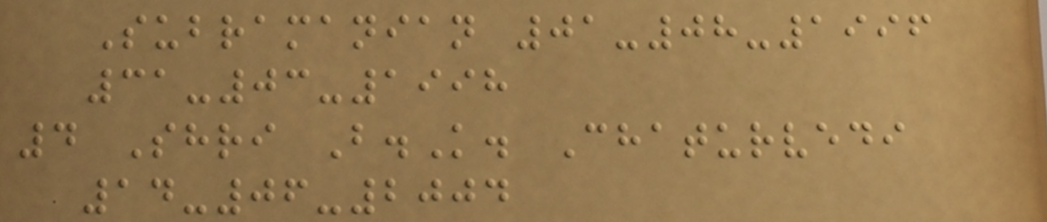Subramanian 01-08-1996
31-03-1998
4 Shri B.K. Chaturvedi
14-06-2004
